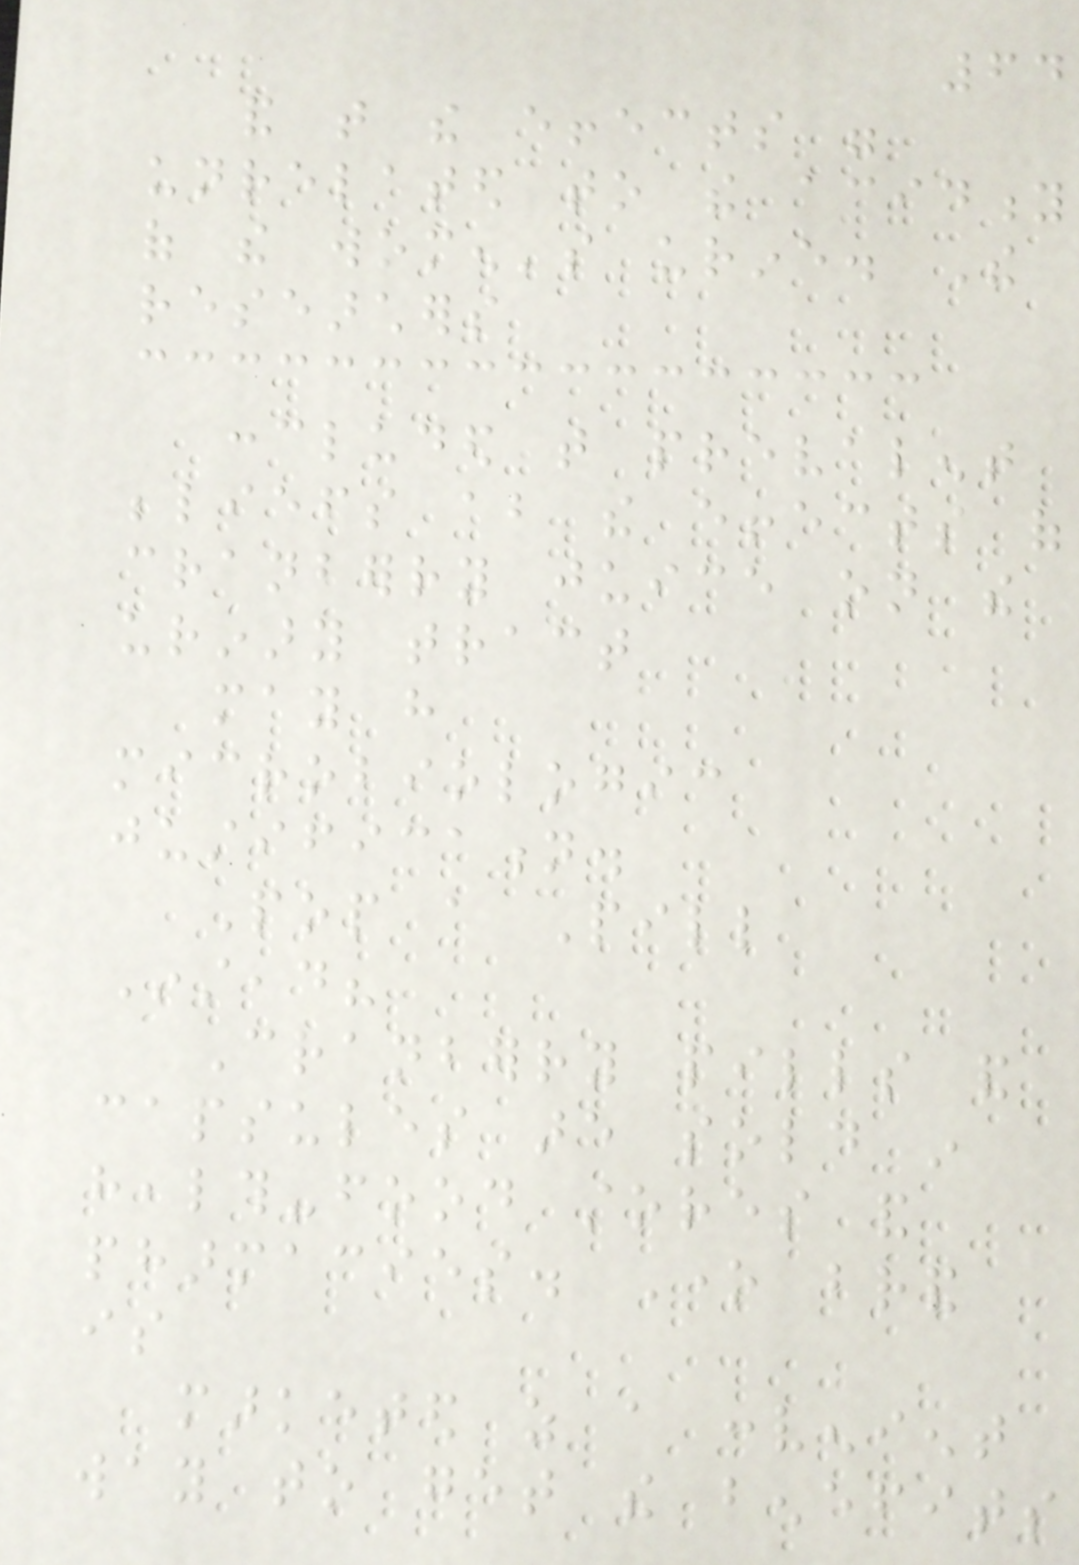64
and that the effects were
unrelated to the acidity
of the women's urine. The
researchers
concluded that prevalent
beliefs about the effects of
cranberry juice on the
urinary tract
may have
microbiologic
justification.
Pop a Pill
Instead?
Cranberry pills and
capsules are sold in
health-food stores and
pharmacies. One brand
is
marketed as a convenient
way to get the benefits
